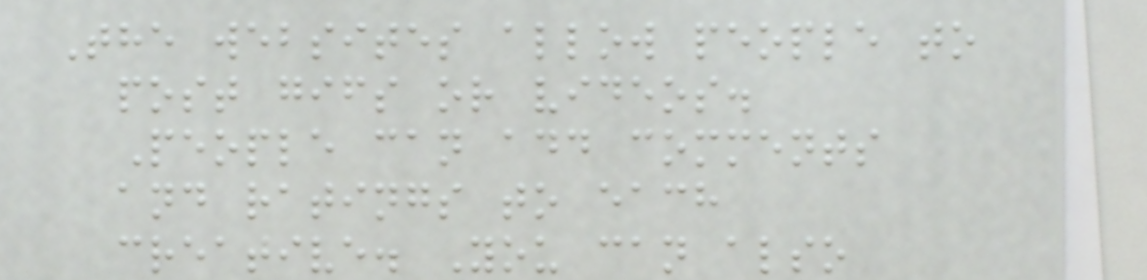The websites allow people to
post gifs or videos.
People can add comments
and ratings to each
creative. You can also
